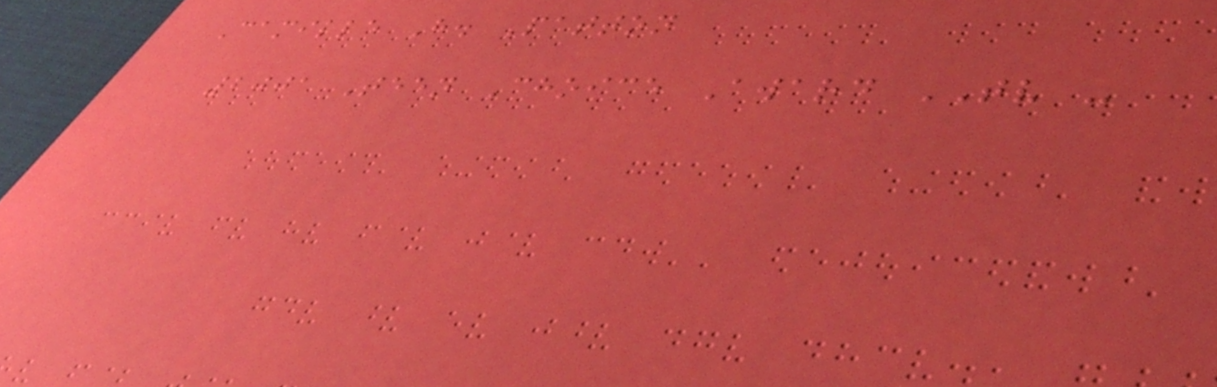Camille H. Patton
2001 Teen Choice Award TV -
